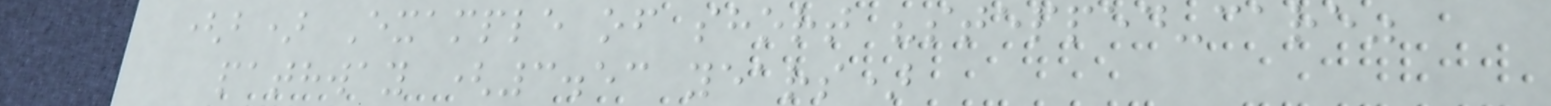(b) Example of short "stepped-care"
pathway (3.53 years)
